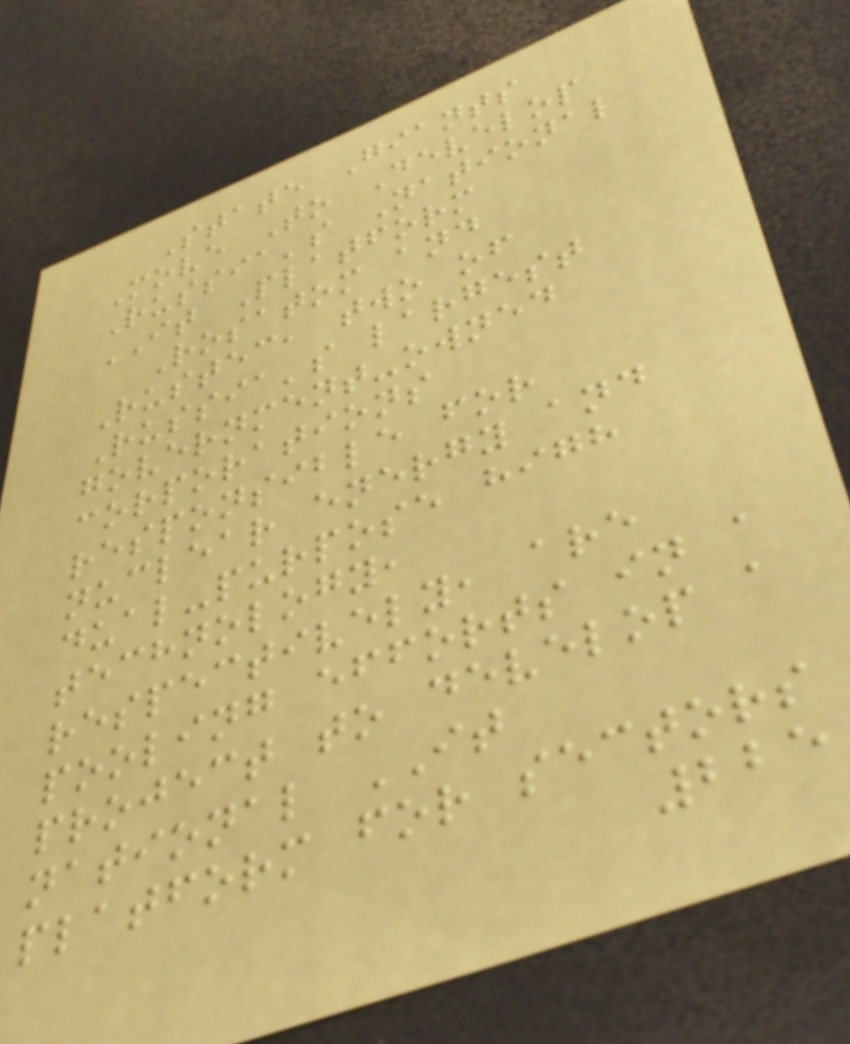State Giants
Move To Develop
Russia's National
IT Platform
Rosatom and
Rustec, two of
Russia's largest
government-owned
corporations
responsible for
nuclear energy and
dual-purpose high
technology,
respectively, are
pooling efforts in a
project to develop a
national IT
platform for sectors
225
